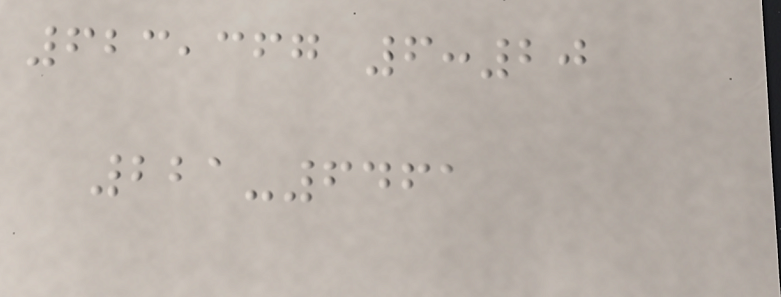623,367 6:20
221-6461
